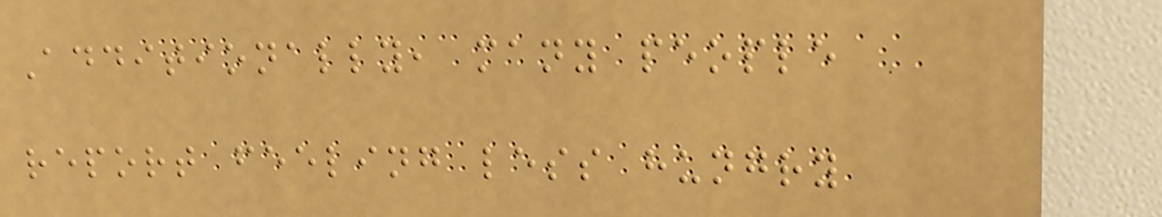Additionally, many people
report feeling less hungry
